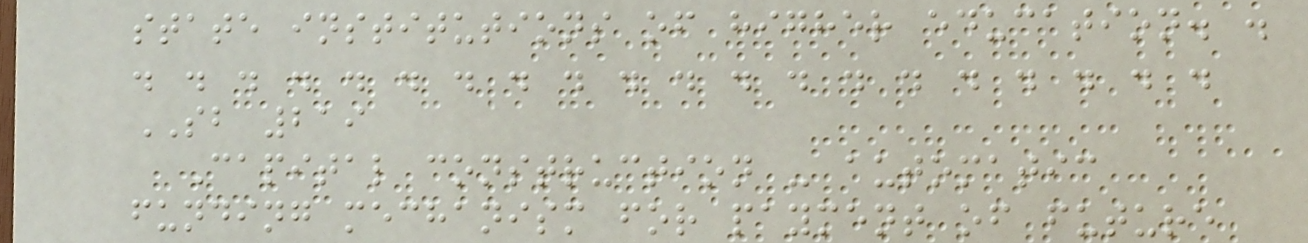state institutions of higher education. .
. . . . . . . . . . . . . . . . . . . .
SB 219
Capital construction - automatic
funding mechanism for payment of future
